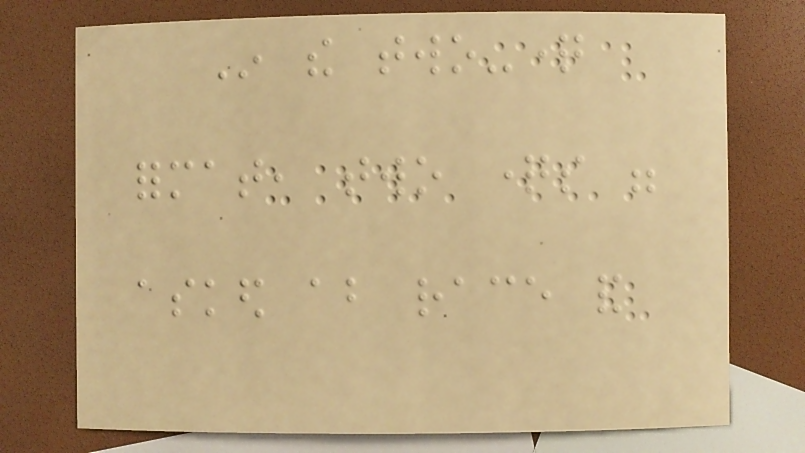In the two-question
format, two questions were
asked about race and
